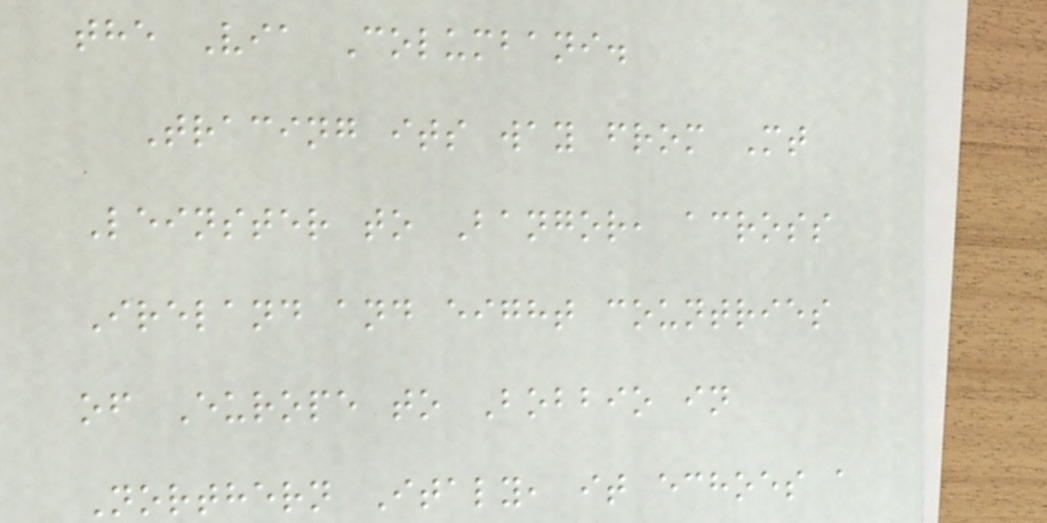the Via Columbani.
Tracing its way from Mt
Leinster to Bangor, across
Ireland and eight countries
of Europe to Bobbio in
Northern Italy, it echoes a
